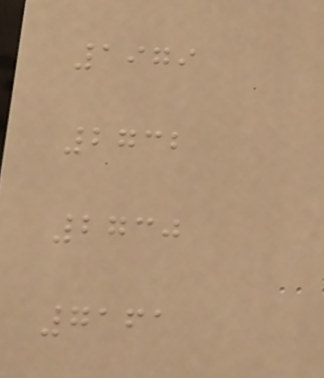1979
2732
2730
7161
